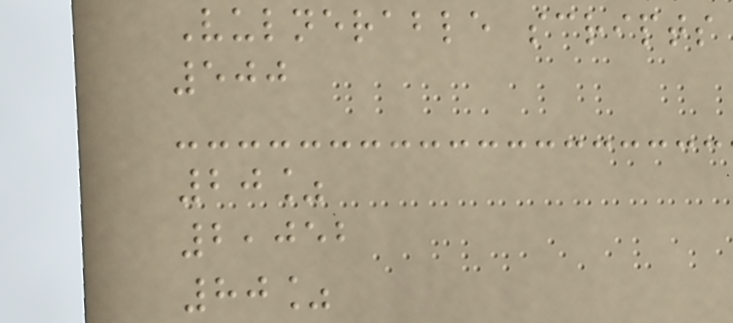Vulnerable scripts
500
20%
2,052
80%
